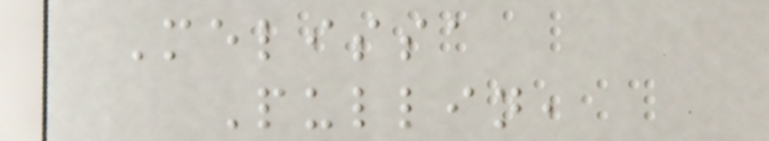Melissa
Pullin,
